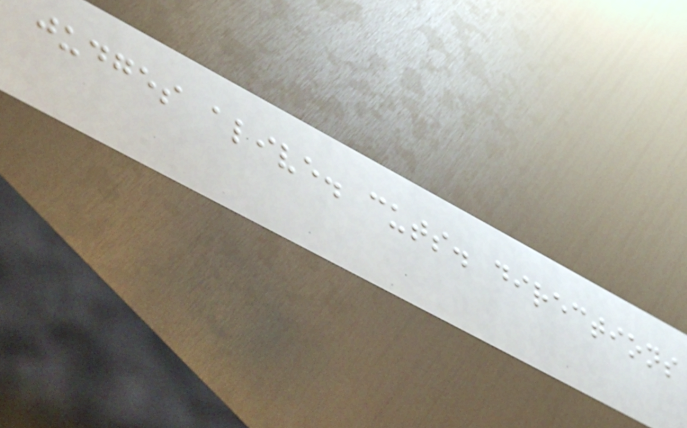judges alive. cuts. directions
